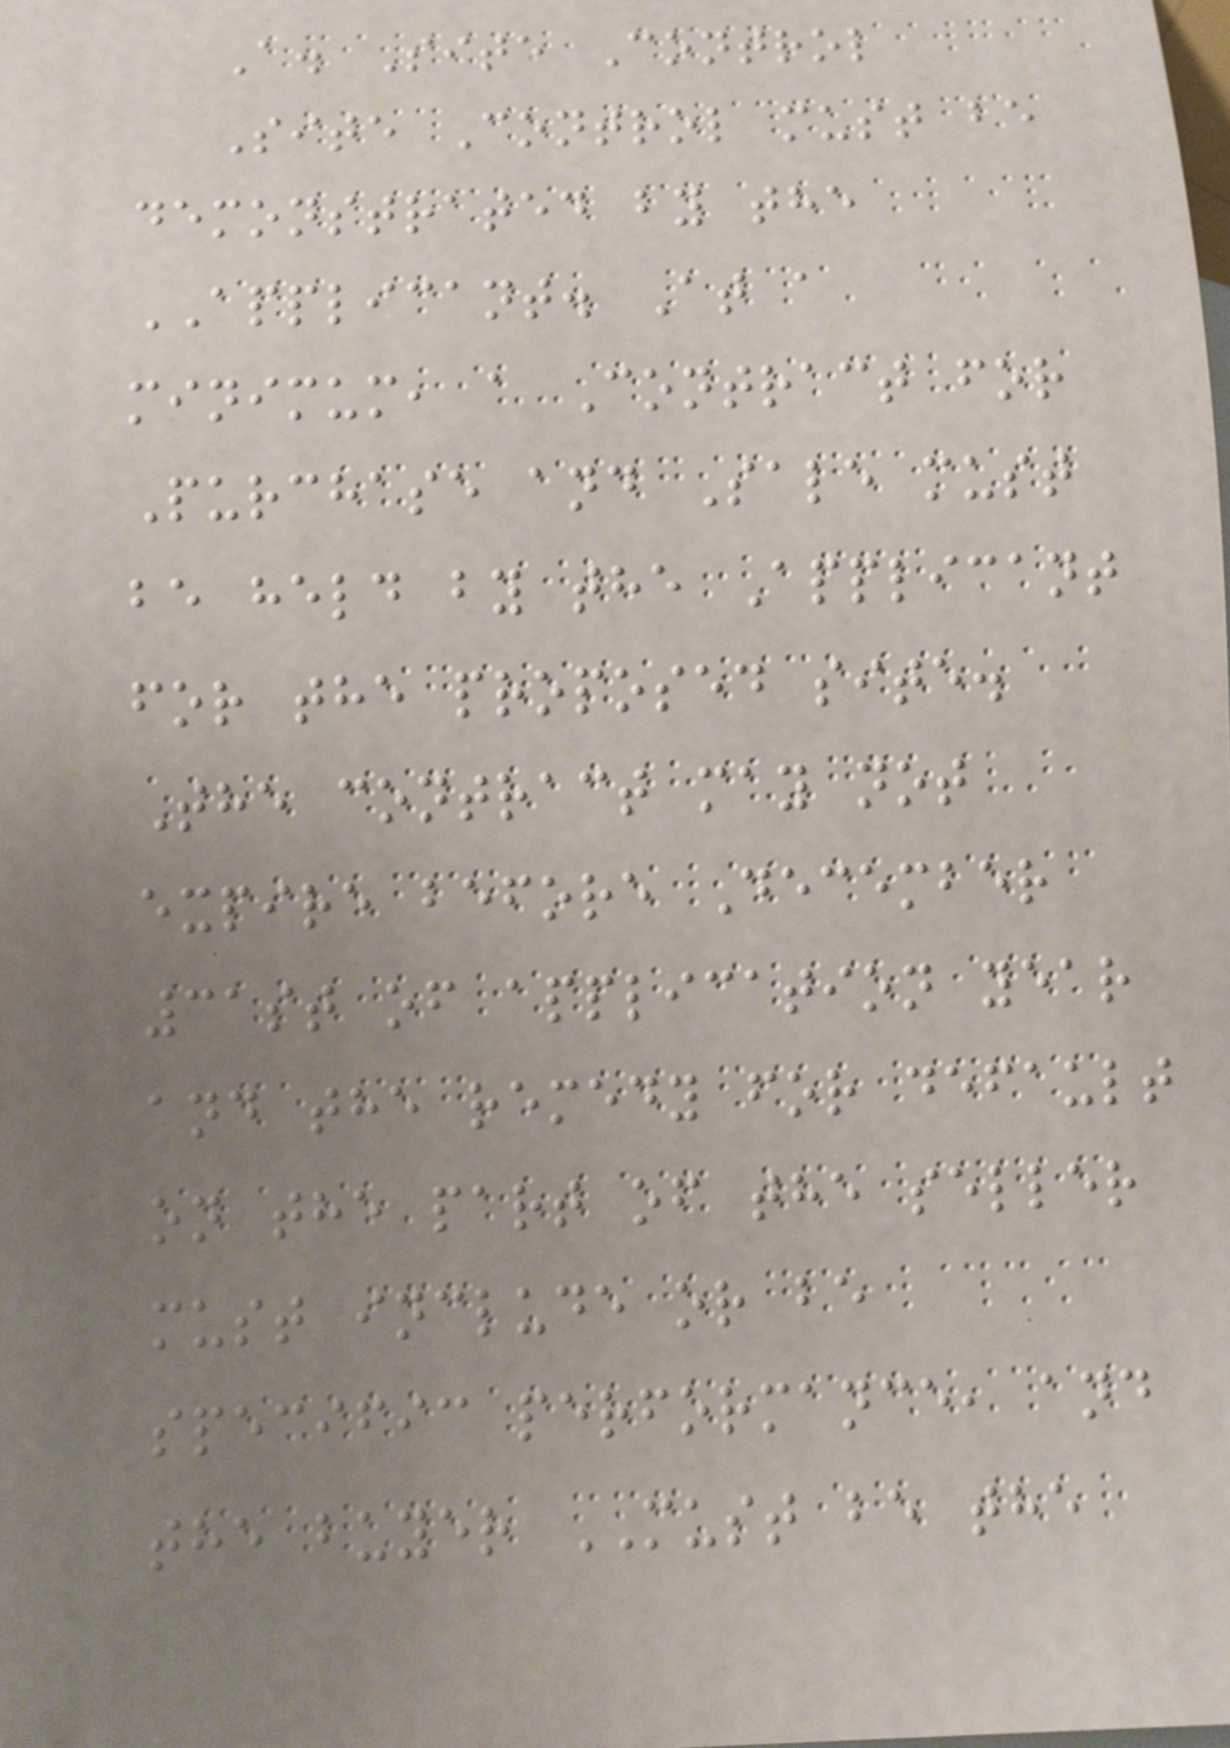A. Site Control
Site Control must be
demonstrated by the
APPLICANT. At a
minimum, a Contract for
Purchase and Sale must
be held by the Applicant
for the proposed site.
The contract may not
expire before December
31st of application year
and the remedy for default
on the part of the seller
must include or be
specific performance, and
the buyer MUST be the
